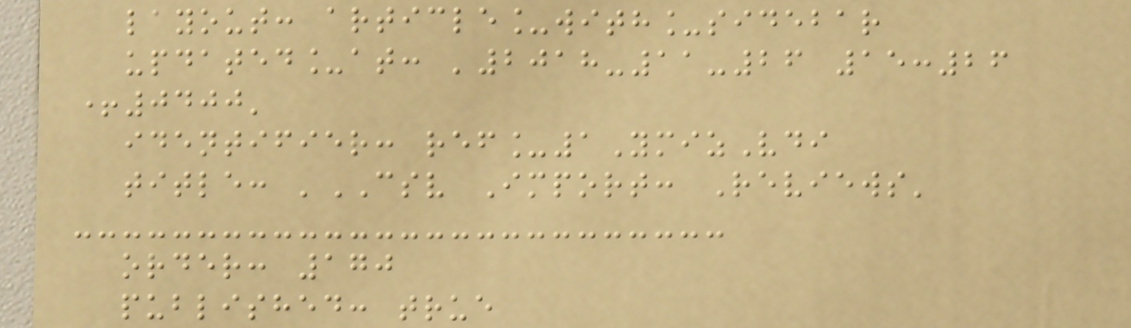layout: article_with_sidebar
updated_at: '2018-11-26 15:26
+0400'
identifier: ref_1YmizVdi
title: 'CSV Import: Reviews'
order: 170
published: true
